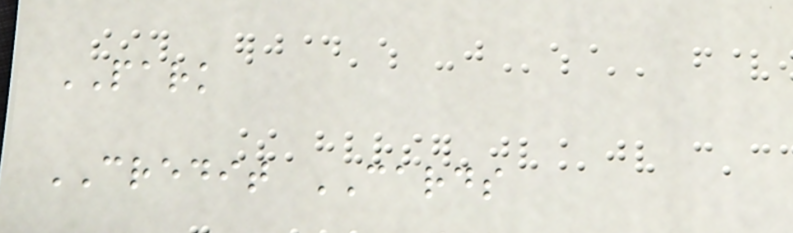PARK
CREDIT CARDS
